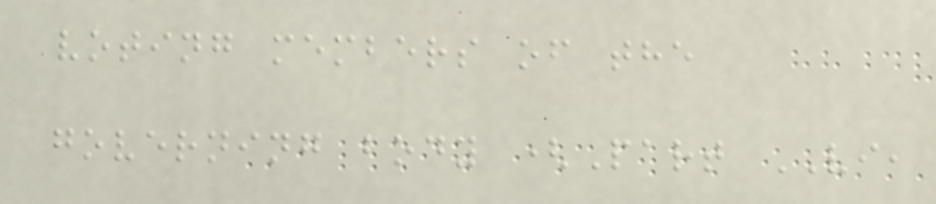voting members of the
governing body (Part VI,
